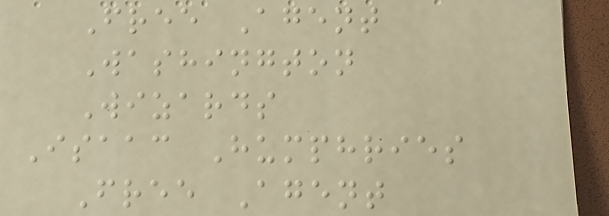Free Agent
Washington
Wizards
Isaac Humphries
Free Agent
